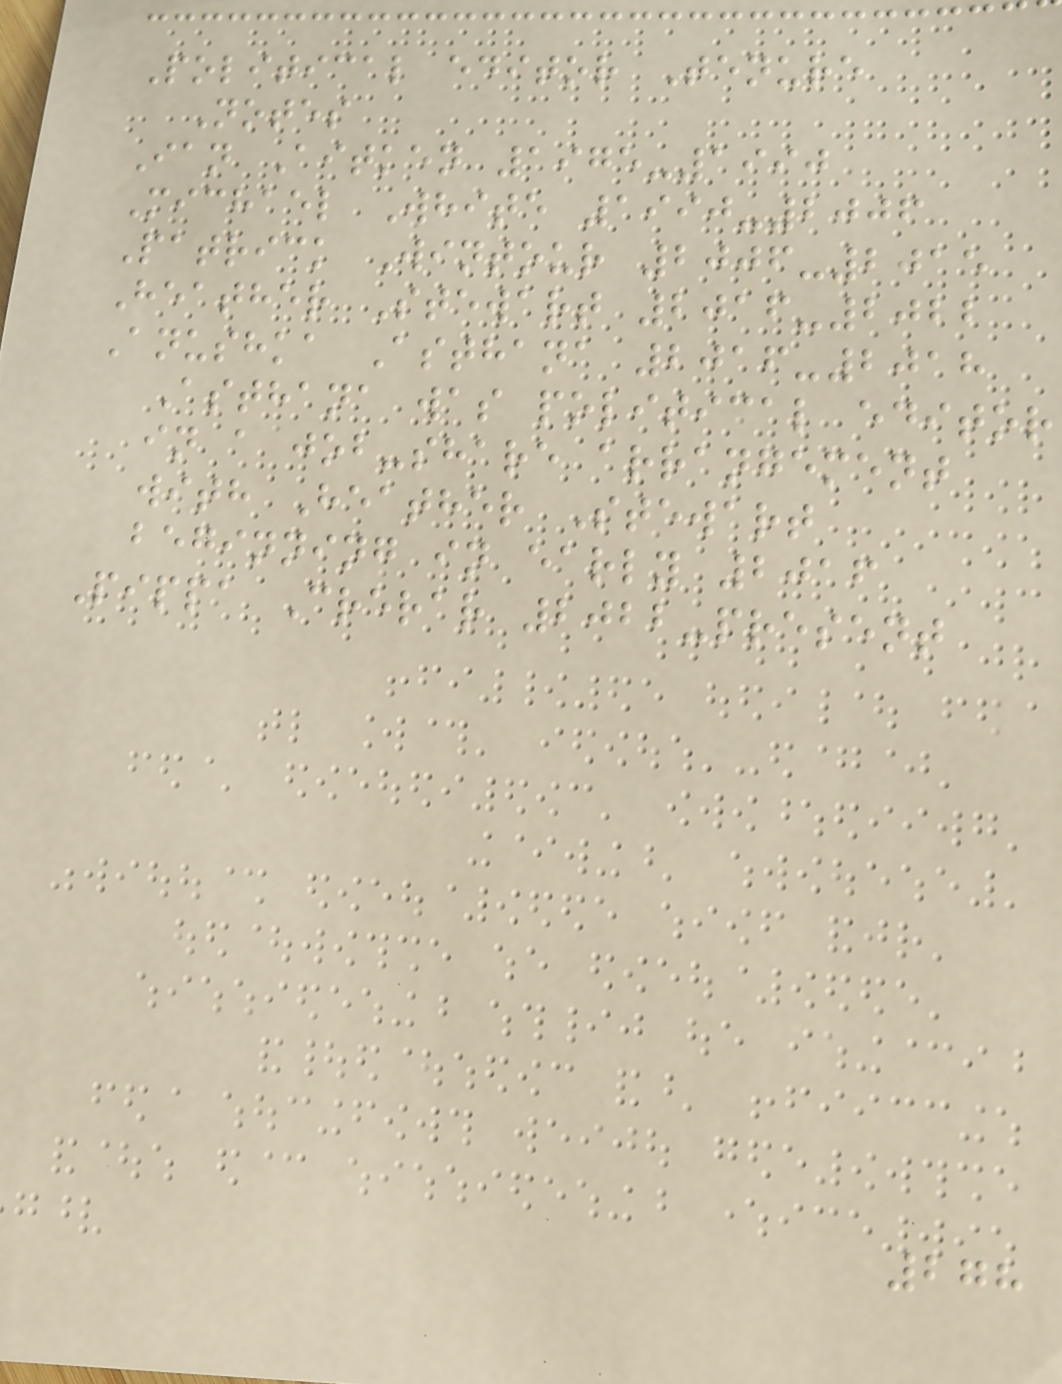Political editor Tenure
Notes
Ian Aitken 1975-1990
Michael White 1990-2006
Patrick Wintour 2006-2015
Heather Stewart 2016-2022
Anushka Asthana 2016-2018
Asthana was political editor
in a job-share arrangement
with Heather Stewart
beginning in early 2016
Pippa Crerar 2022-present
278
